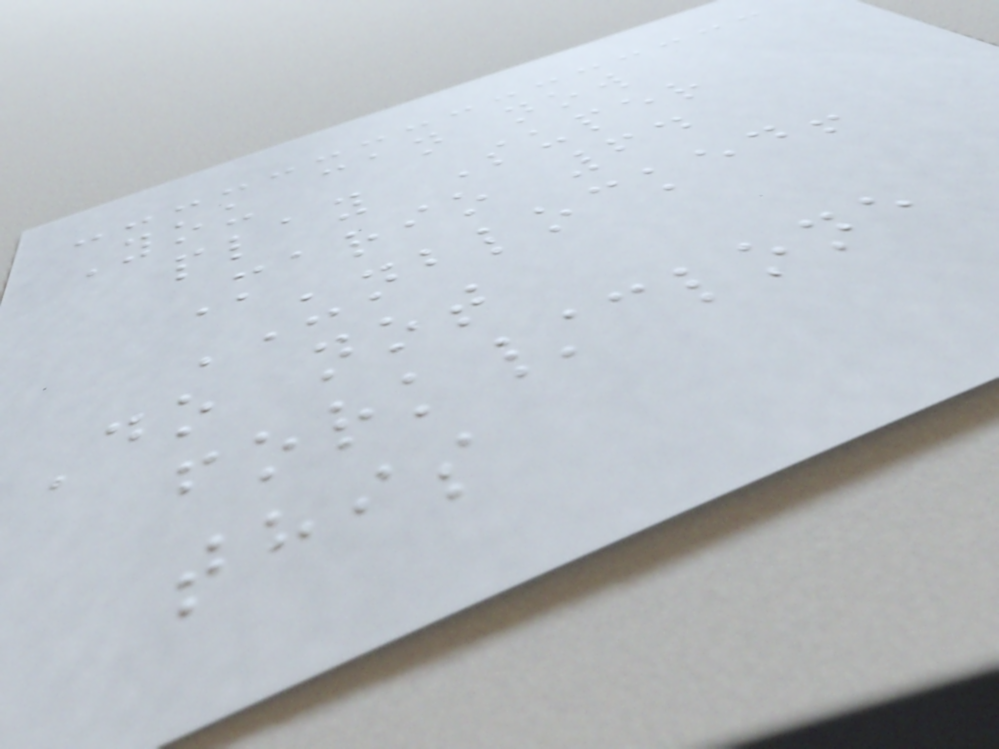You can now
play Super
Mario 64
UNBLOCKED!
Do not
fork/clone
this
